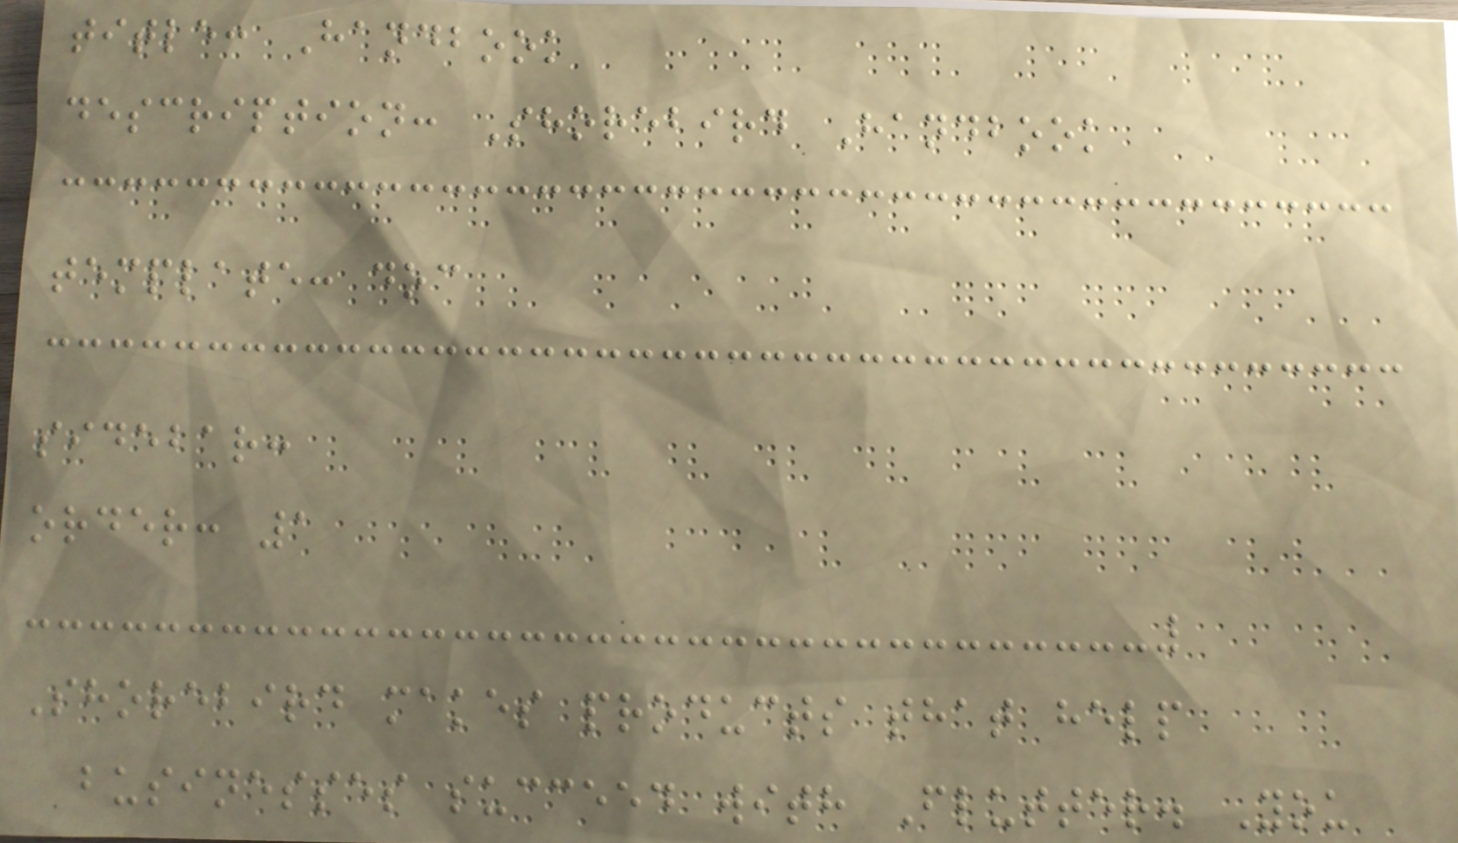title: Handbook
description: Shorebird Handbook
template: doc
sidebar:
order: 1
Shorebird makes products that help
businesses succeed with Flutter. You
